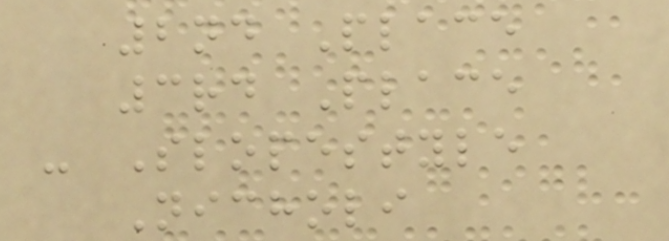2nd Place
3rd Place
- Slopestyle
Nicholi
